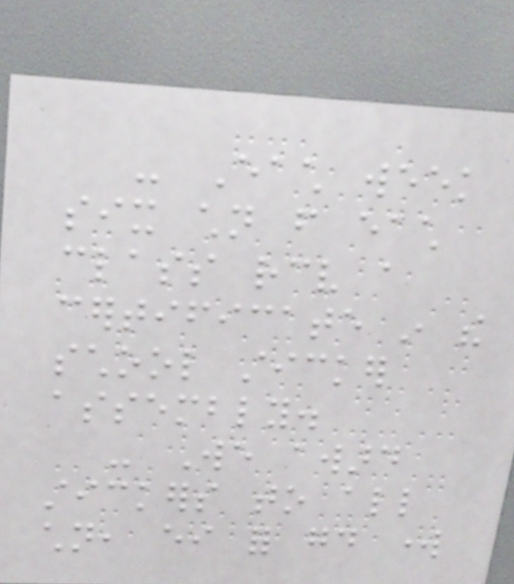- Each week
six children from each
class receive a
certificate in the
school sticker
assembly.
- We award
stickers to all
children, either for good work
